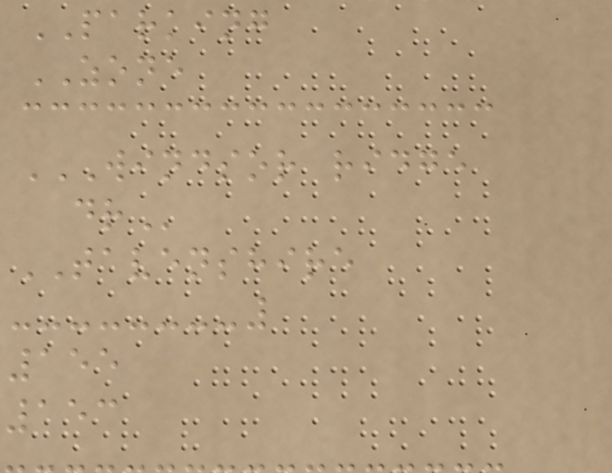PARKING
ZONE
WINDSOR RIDGE
DR
TAVENSHIRE
155
153
